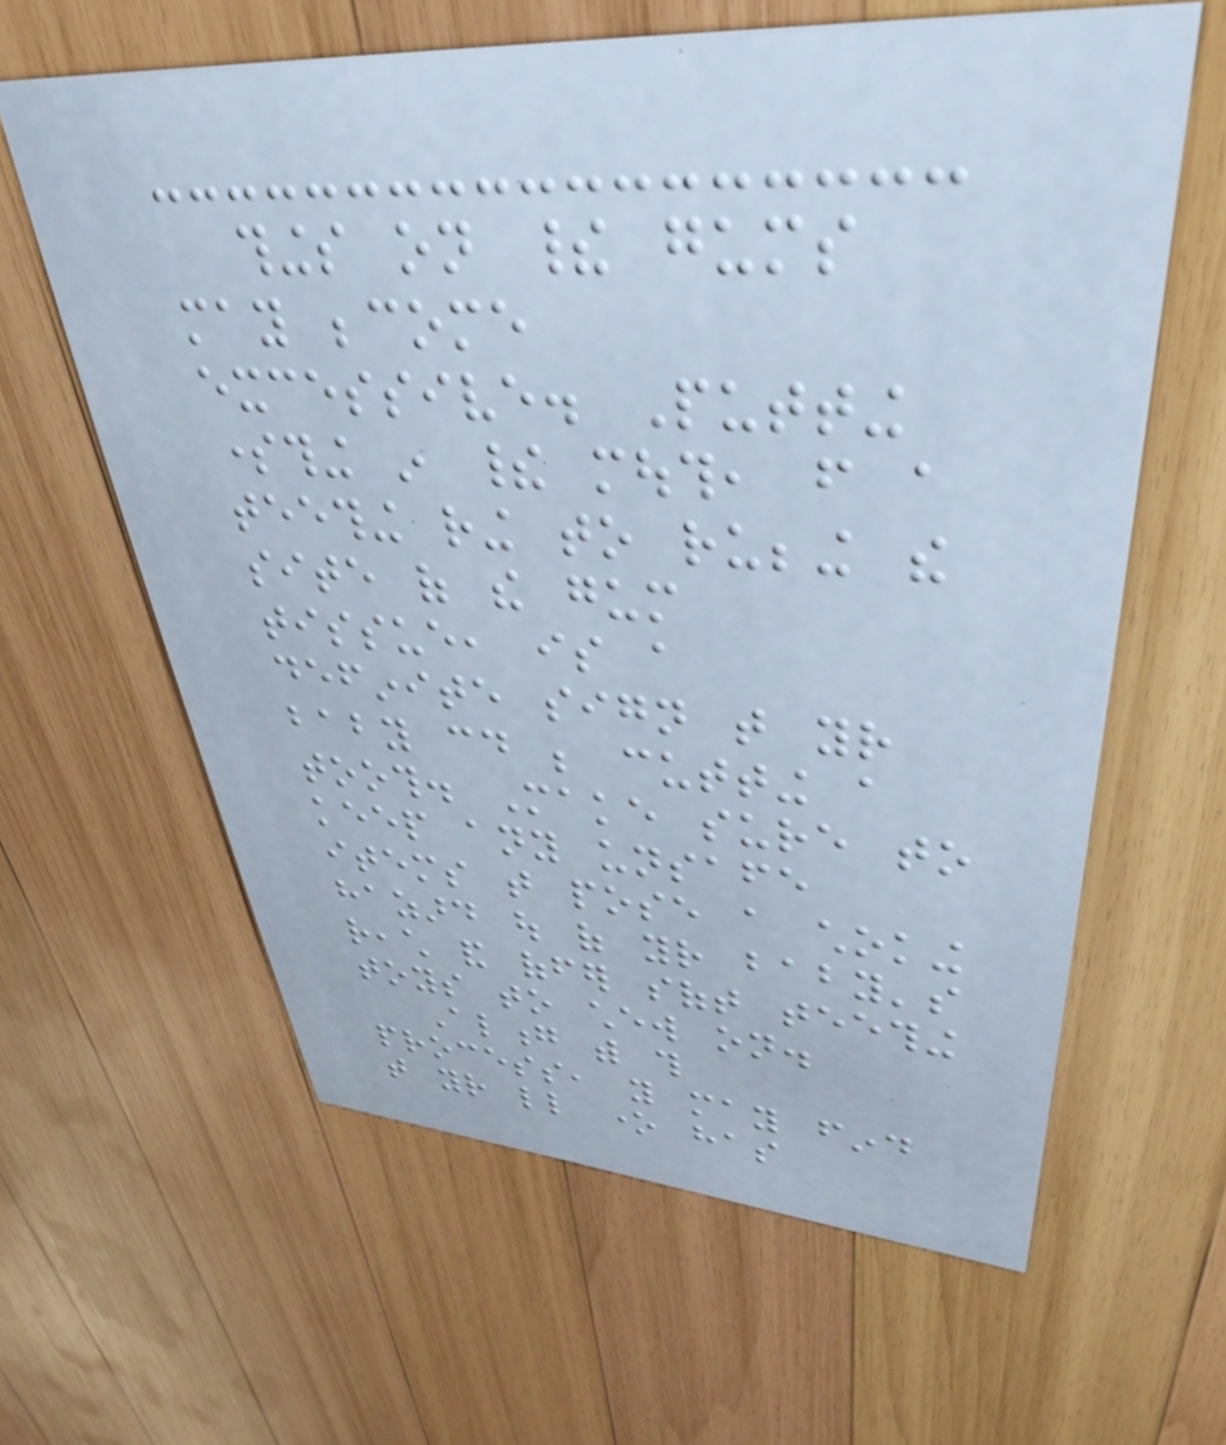things on their gums
may become
excessive. Putting
something in their mouth, from a
teething ring to rubbing the
site of the gum
tissue, is a
definite sign that your
baby could be cutting a
tooth. Make sure to
keep any unsafe
items that pose a choking
hazard out of your baby's
reach and offer soft teething
toys to chew on.
Along with this
process, you may find
that your little one has
